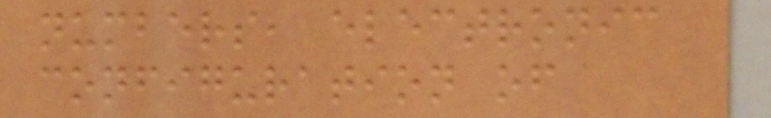numbers, electronic
configuration of
